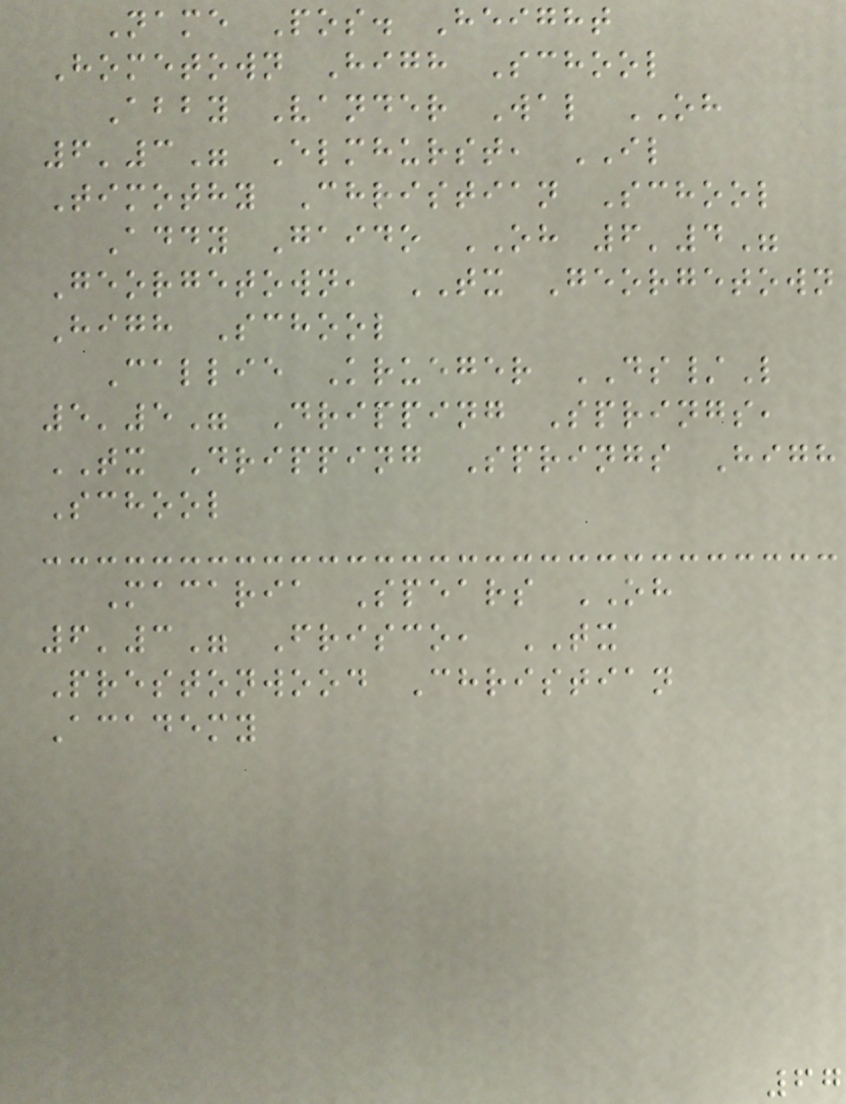Name Pos. Height
Hometown High School
Abby Vander Wal OH
6'3" Elmhurst, IL
Timothy Christian School
Addy Gaido OH 6'4"
Georgetown, TX Georgetown
High School
Callie Krueger DS/L
5'5" Dripping Springs,
TX Dripping Springs High
School
Macaria Spears OH
6'3" Frisco, TX
Prestonwood Christian
Academy
67
